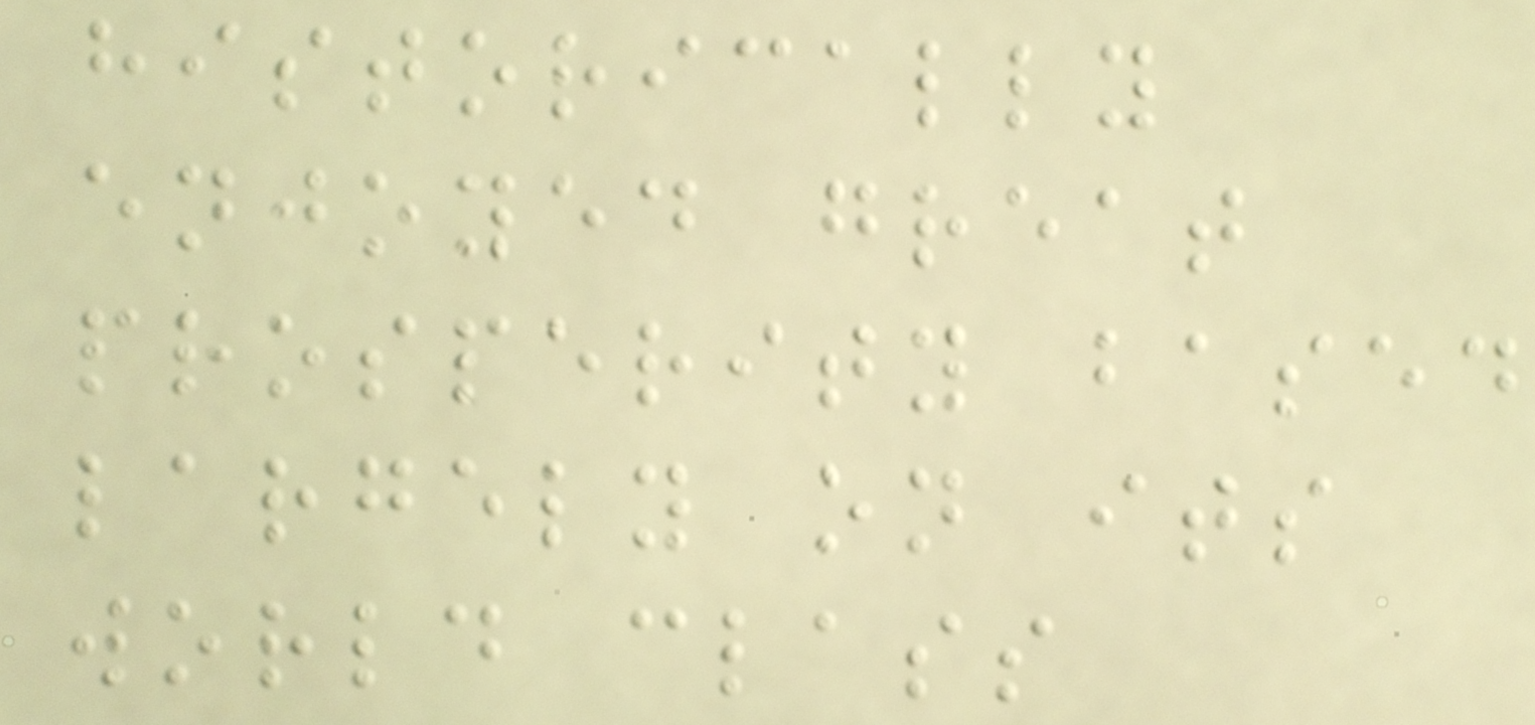historically
enjoyed great
prosperity based
largely on its
world class
